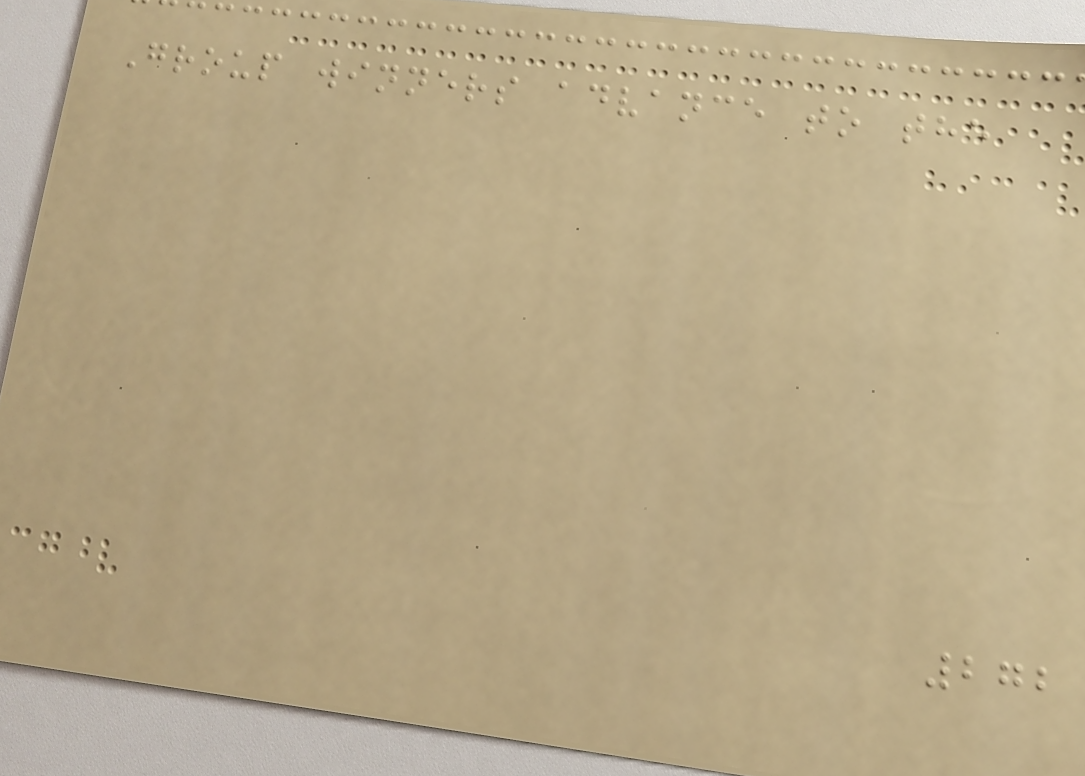Group winners advance to the
272
